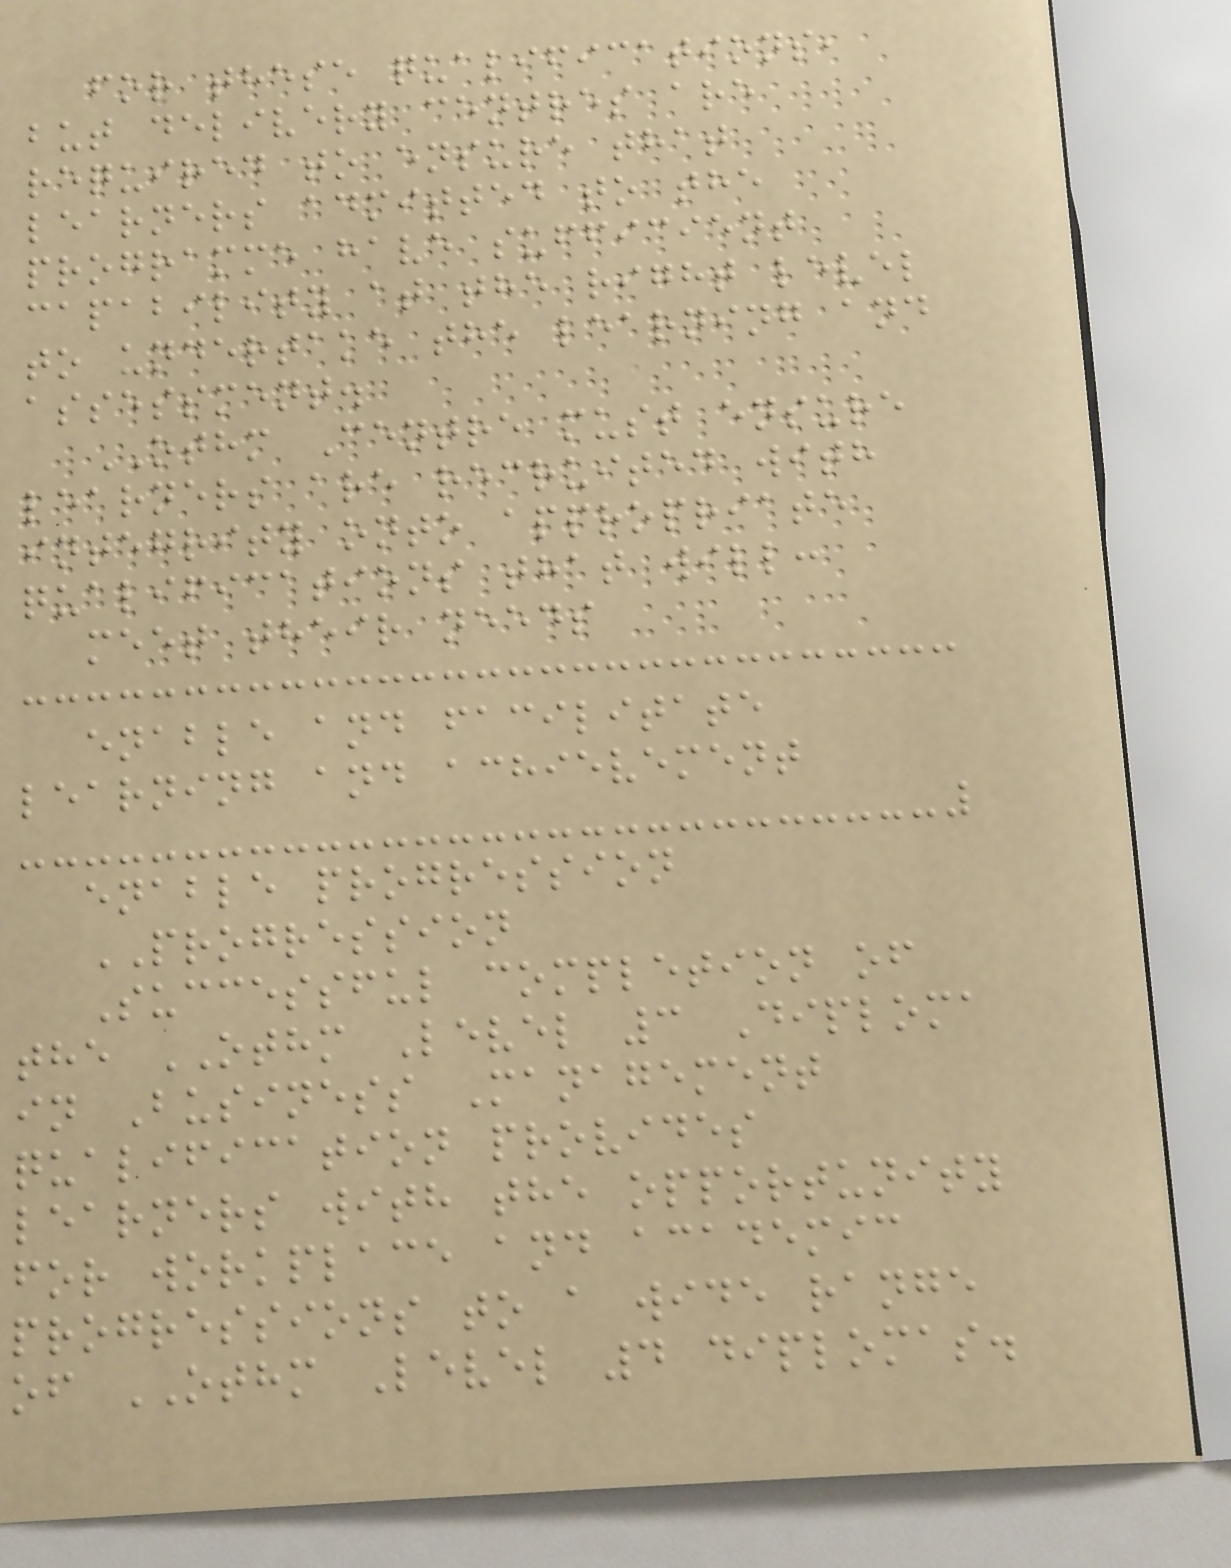for these qualifications,
but delivery centres are
required to ensure that
learners admitted to the
programme have sufficient
capability at the right level
to undertake the learning and
assessment.
OTHM Centre must ensure
learners are recruited with
integrity onto appropriate
qualifications that will:
meet their needs
enable and facilitate
learning and achievement
enable progression
PROGRESSION
Successful completion of
the OTHM Level 3 Diploma
in Business Management
qualification provides
learners with the opportunity
for workplace and academic
progressions to a wide range
of OTHM Level 4 diplomas.
